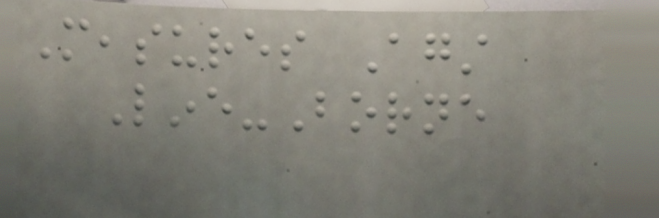Measures Against
Line-Borne
